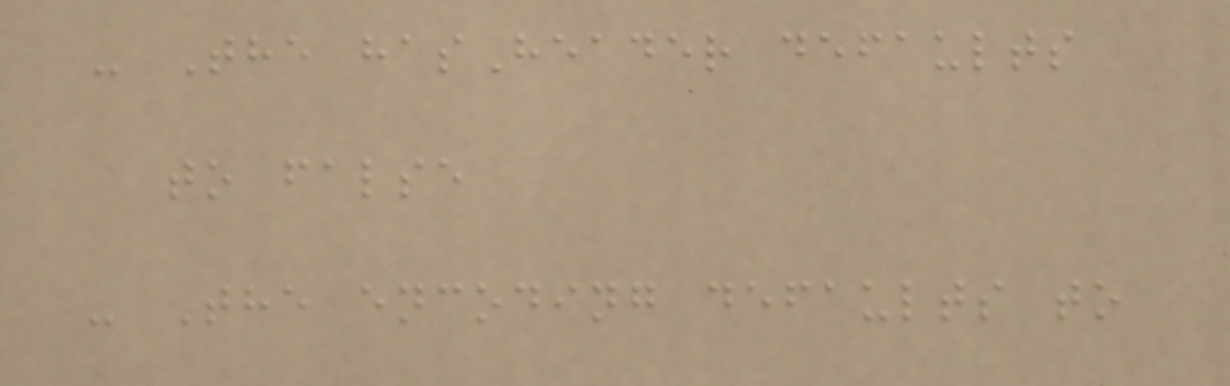- The hasHeader defaults
to false
- The encoding defaults to
